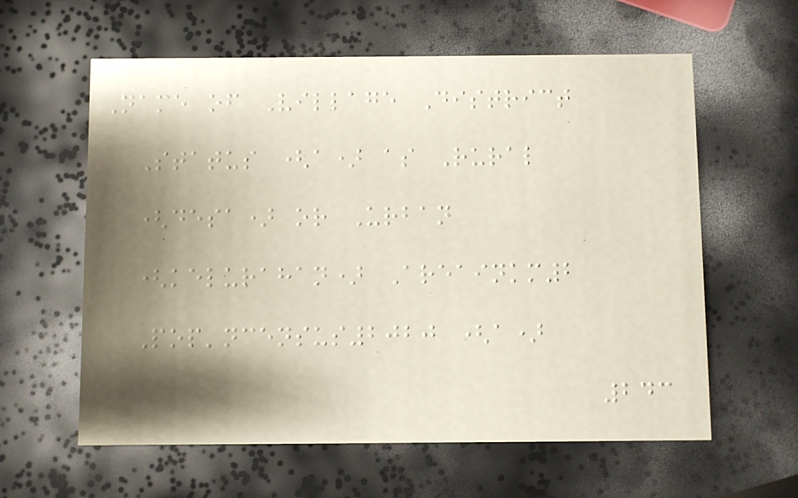Name of Village District
Status (a) as Rural
(desa) or Urban
(kelurahan) Areainkm2
Pop'ncensus2020 (a)
243
